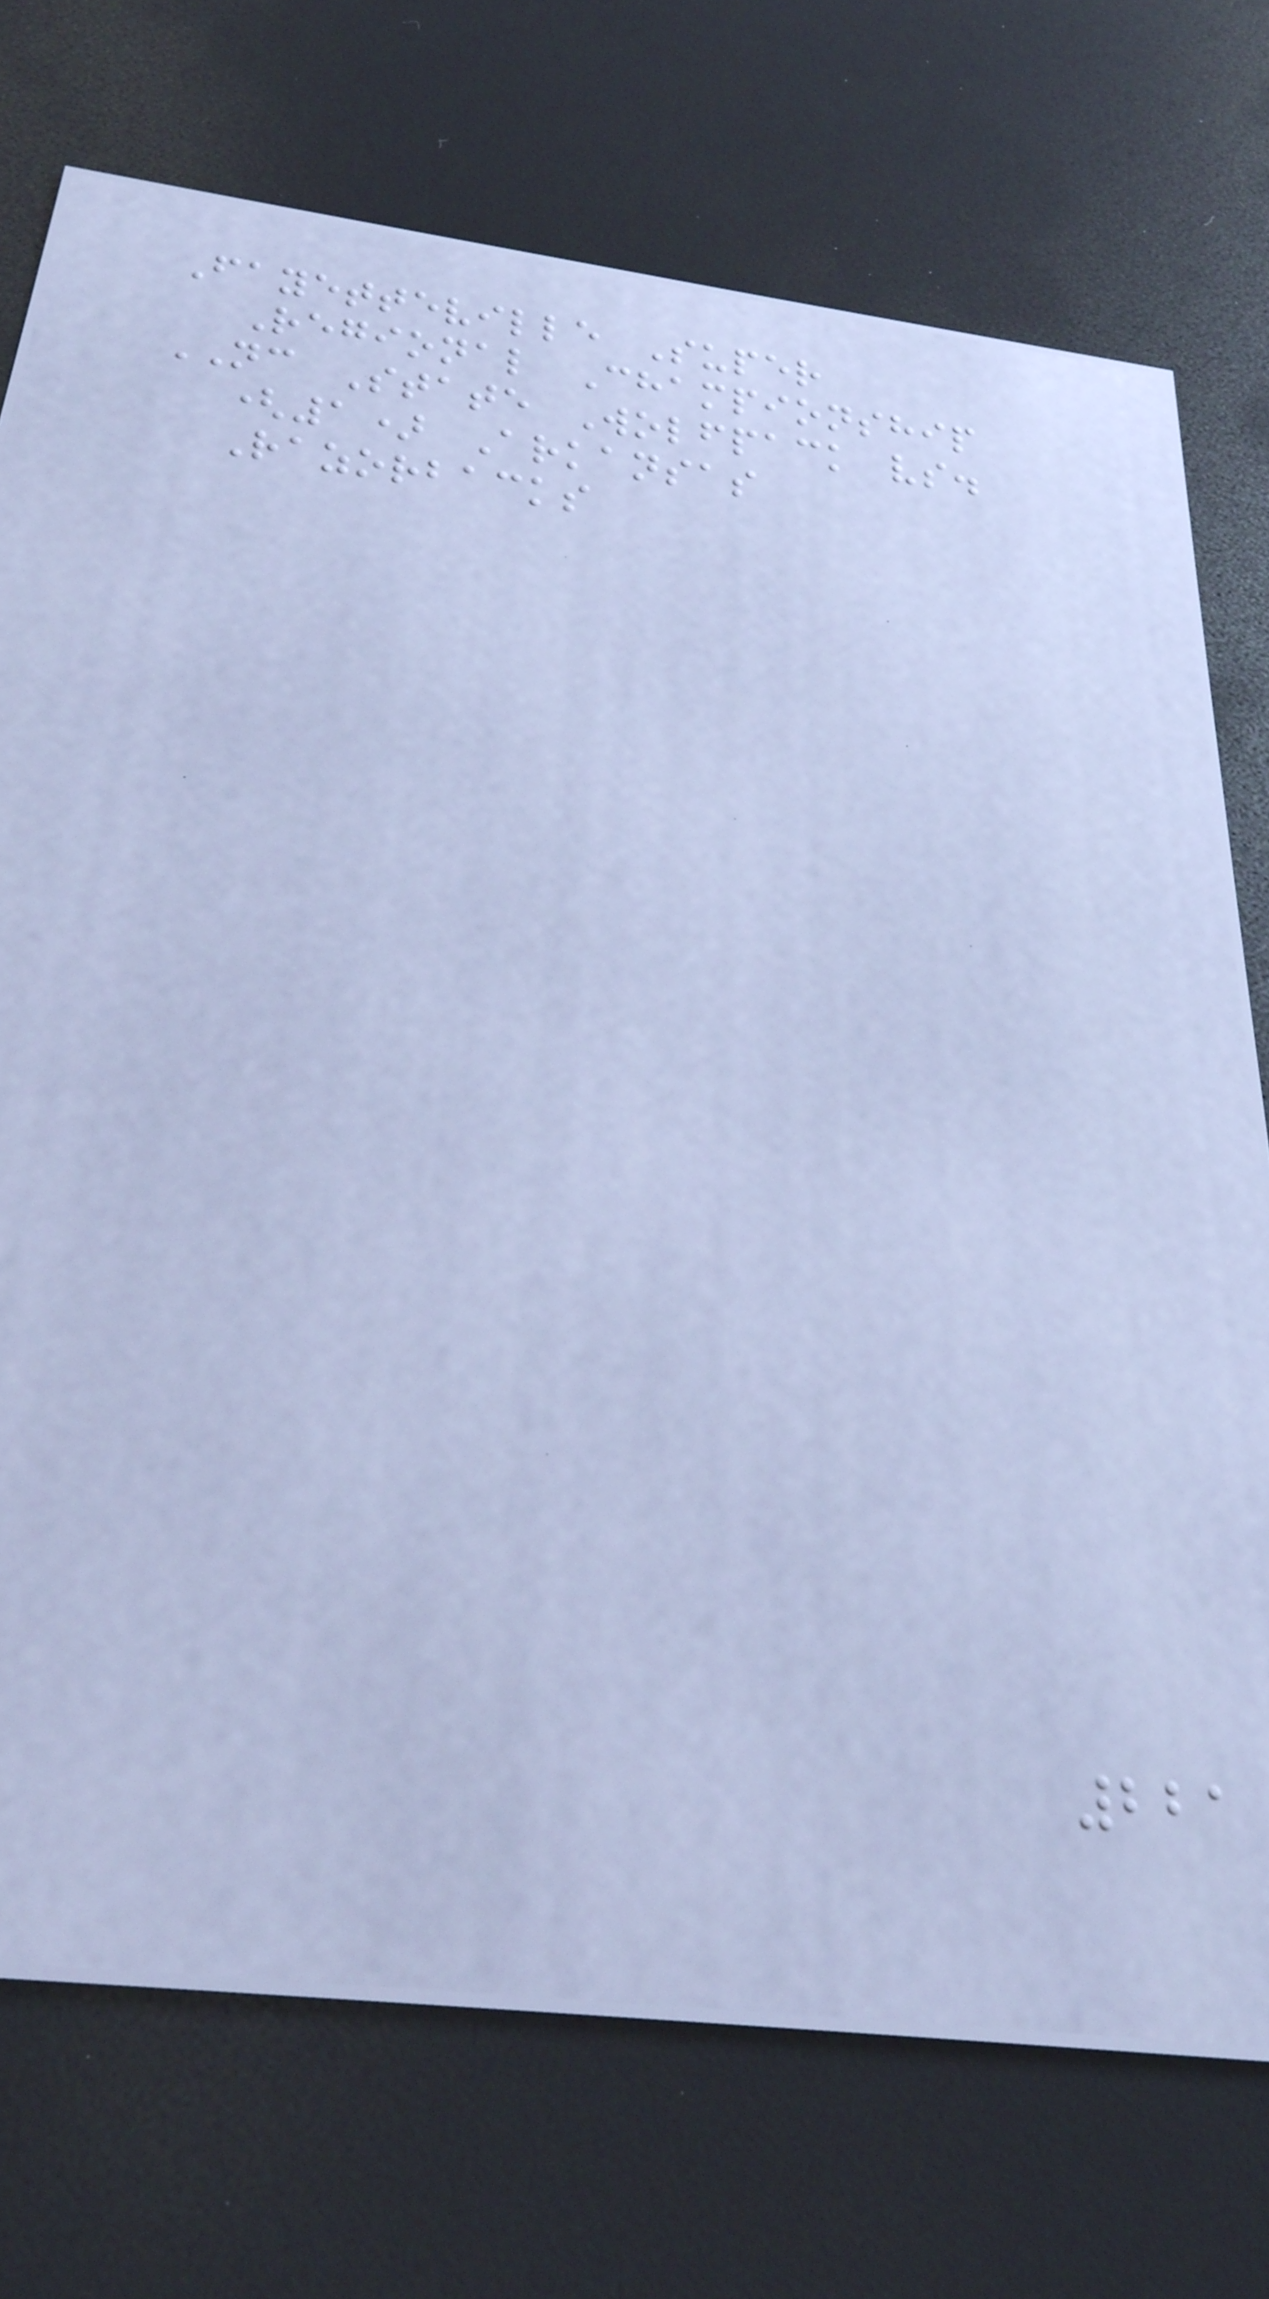Fayetteville Super
Regional Championship
NC State Wolfpack vs.
(1) Arkansas
Razorbacks
221
